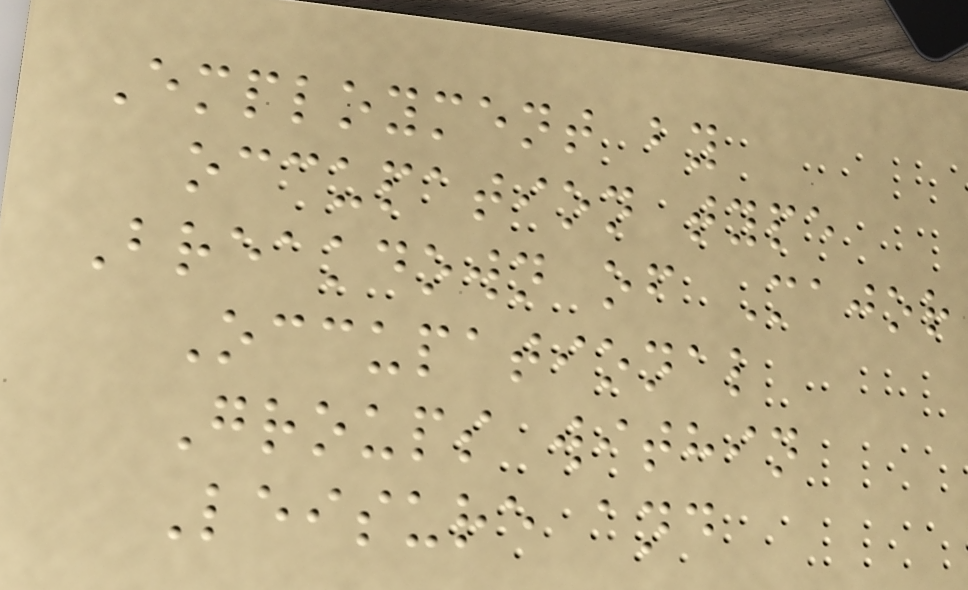Employment by
occupation type
Breakdown of Major
Occupational
Groups within
Leisure and
